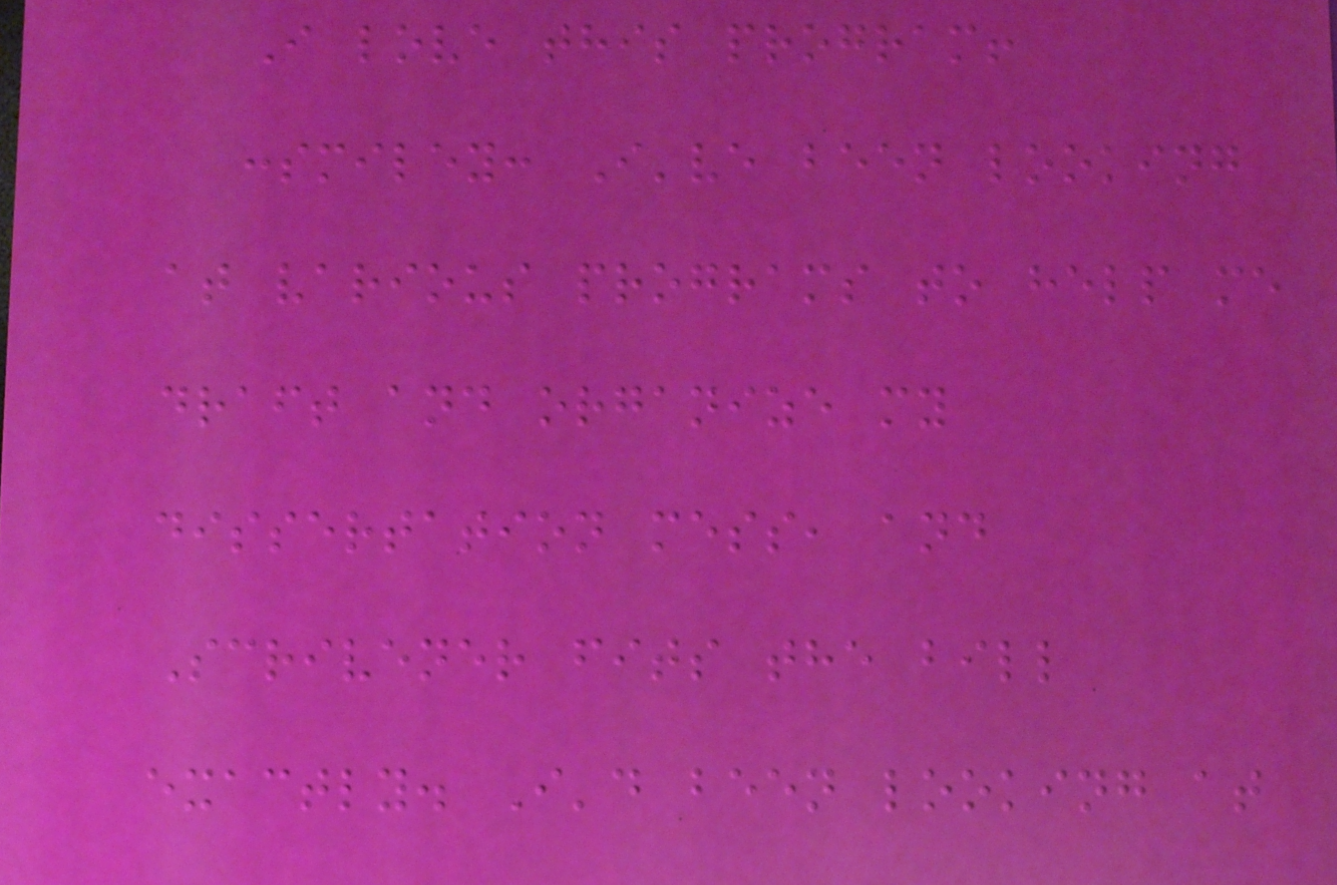I love this program!
:smiley: I've been looking
at various programs to help me
draft and organize my
dissertation mess, and
Scrivener fits the bill
exactly. I'd been looking at
